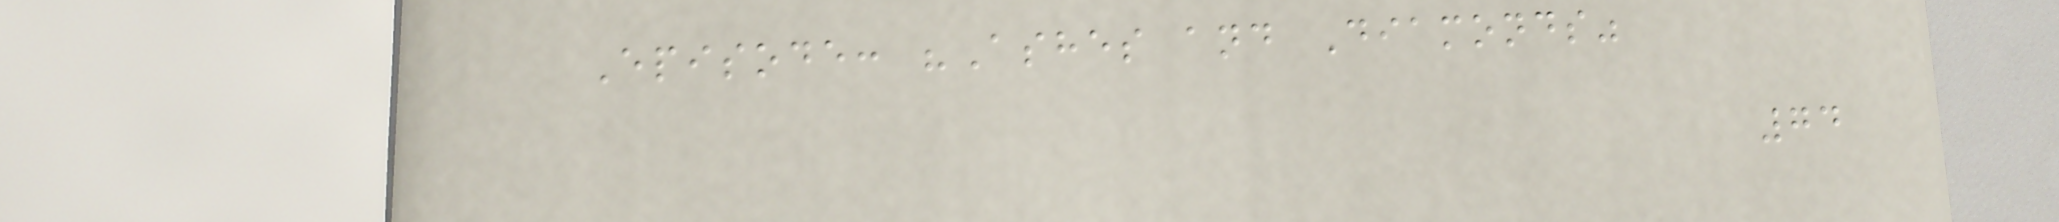Episode: "Ashes and Diamonds"
74
